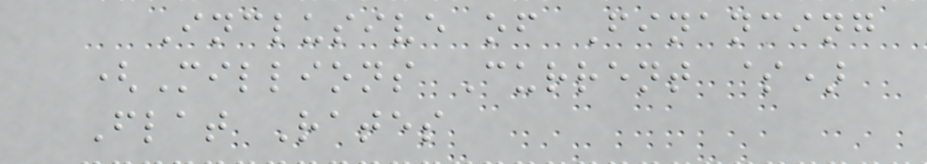Inclusive of Financing
(Millions Current $)
Flat Rates
